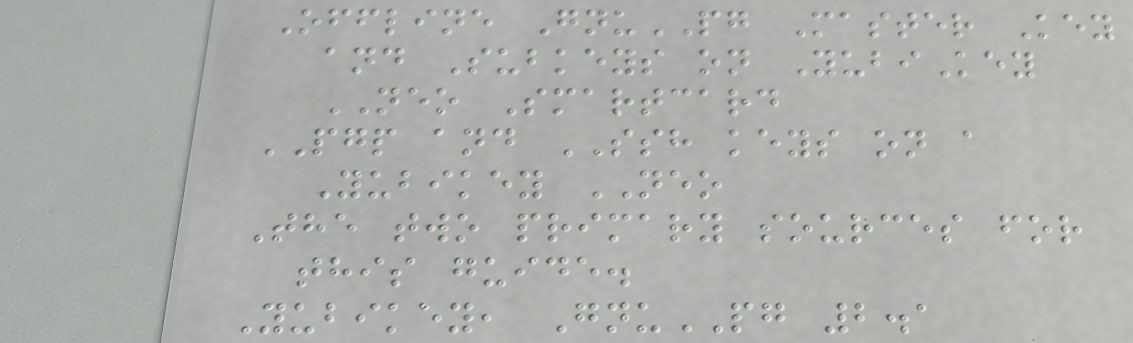Offline GnuPG Master Key
and Subkeys on YubiKey
NEO Smartcard
PGP and SSH keys on a
Yubikey NEO
The two primary sources for
this guide.
Yubikey, GnuPG 2.1
